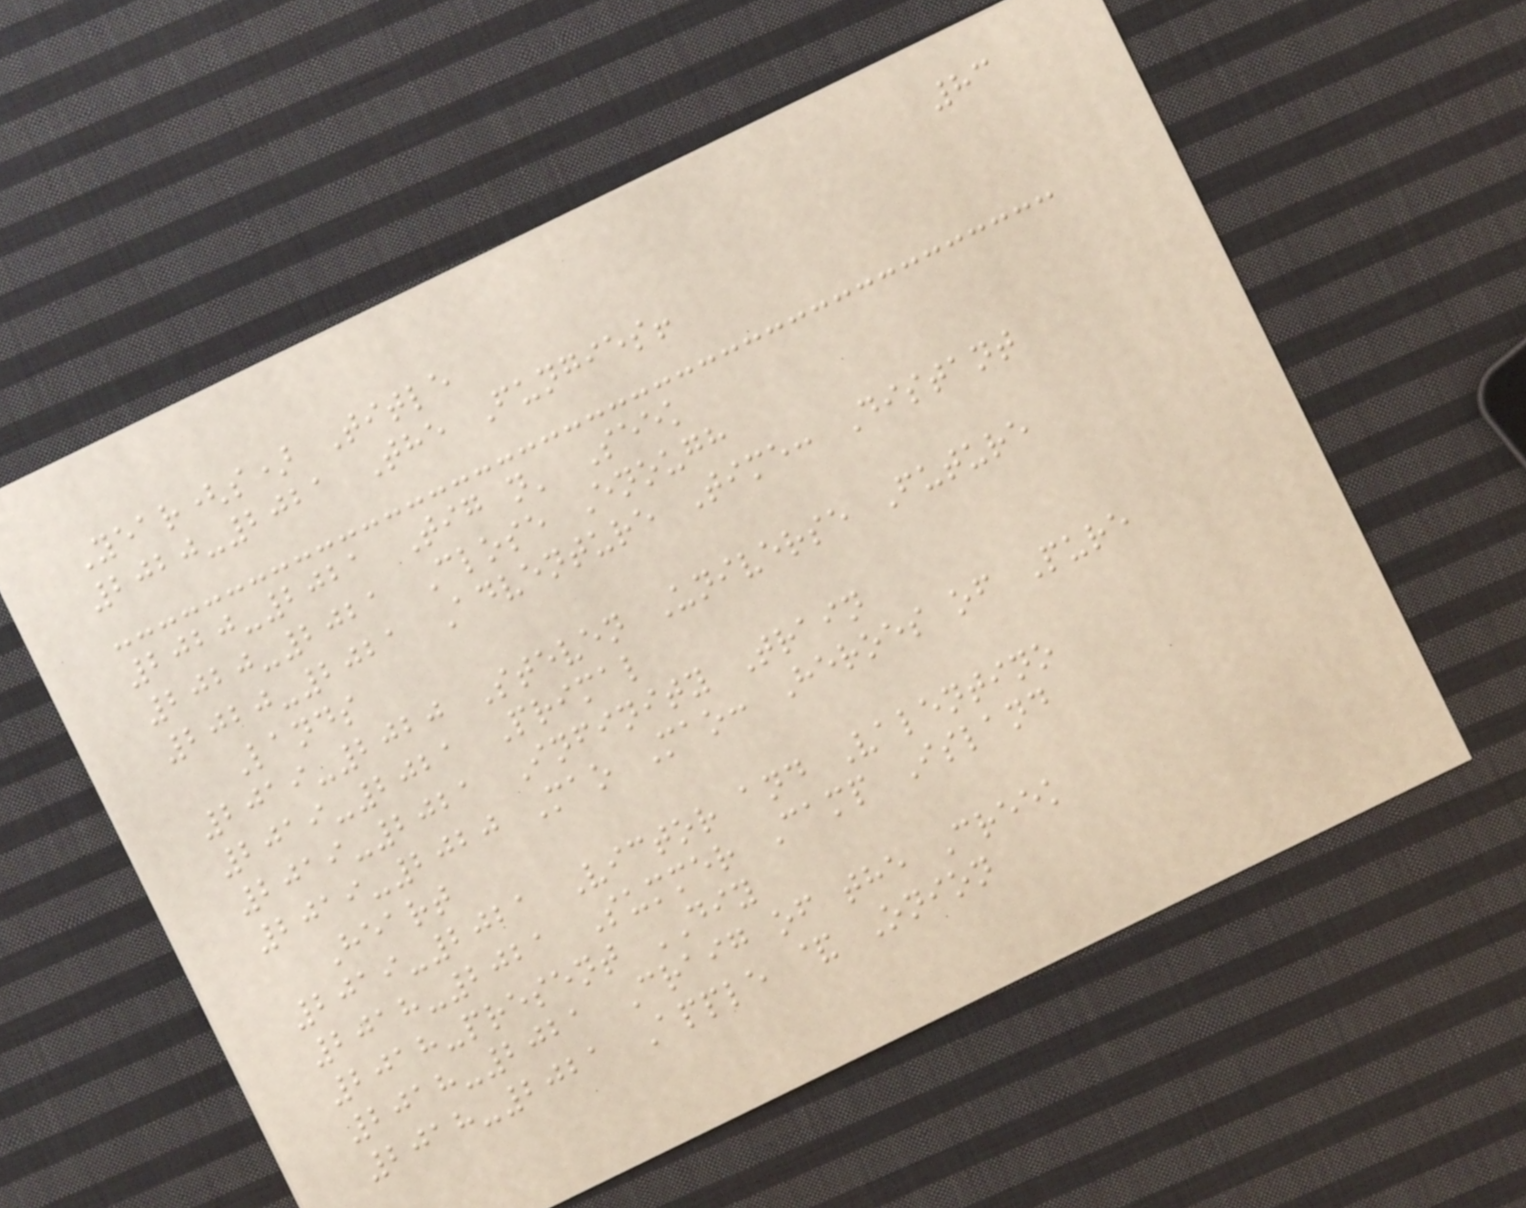83
Year(s) Title
2020-2021 The Fungies!
2020-2021 Tig n' Seek
2020-2021 Close Enough
2020-2021 Adventure Time: Distant
Lands
2019-2020 Steven Universe Future
2019-2021 Primal
2019-2021 Infinity Train
2019-2020 Mao Mao: Heroes of Pure
Heart
2019-2021 Victor and Valentino
2018-2021 Summer Camp Island
2018-present DIY
2018-2021 Craig of the Creek
2018-2021 Apple & Onion
